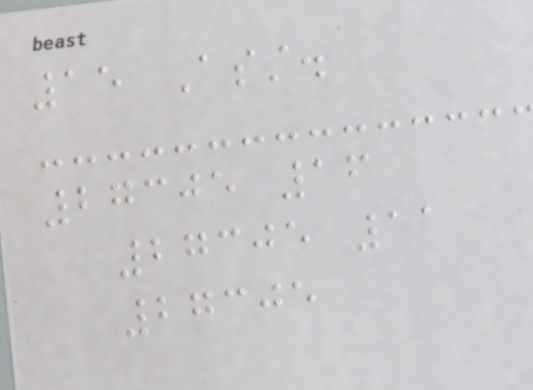15 Asst.
27305 16
27305 11
27305
